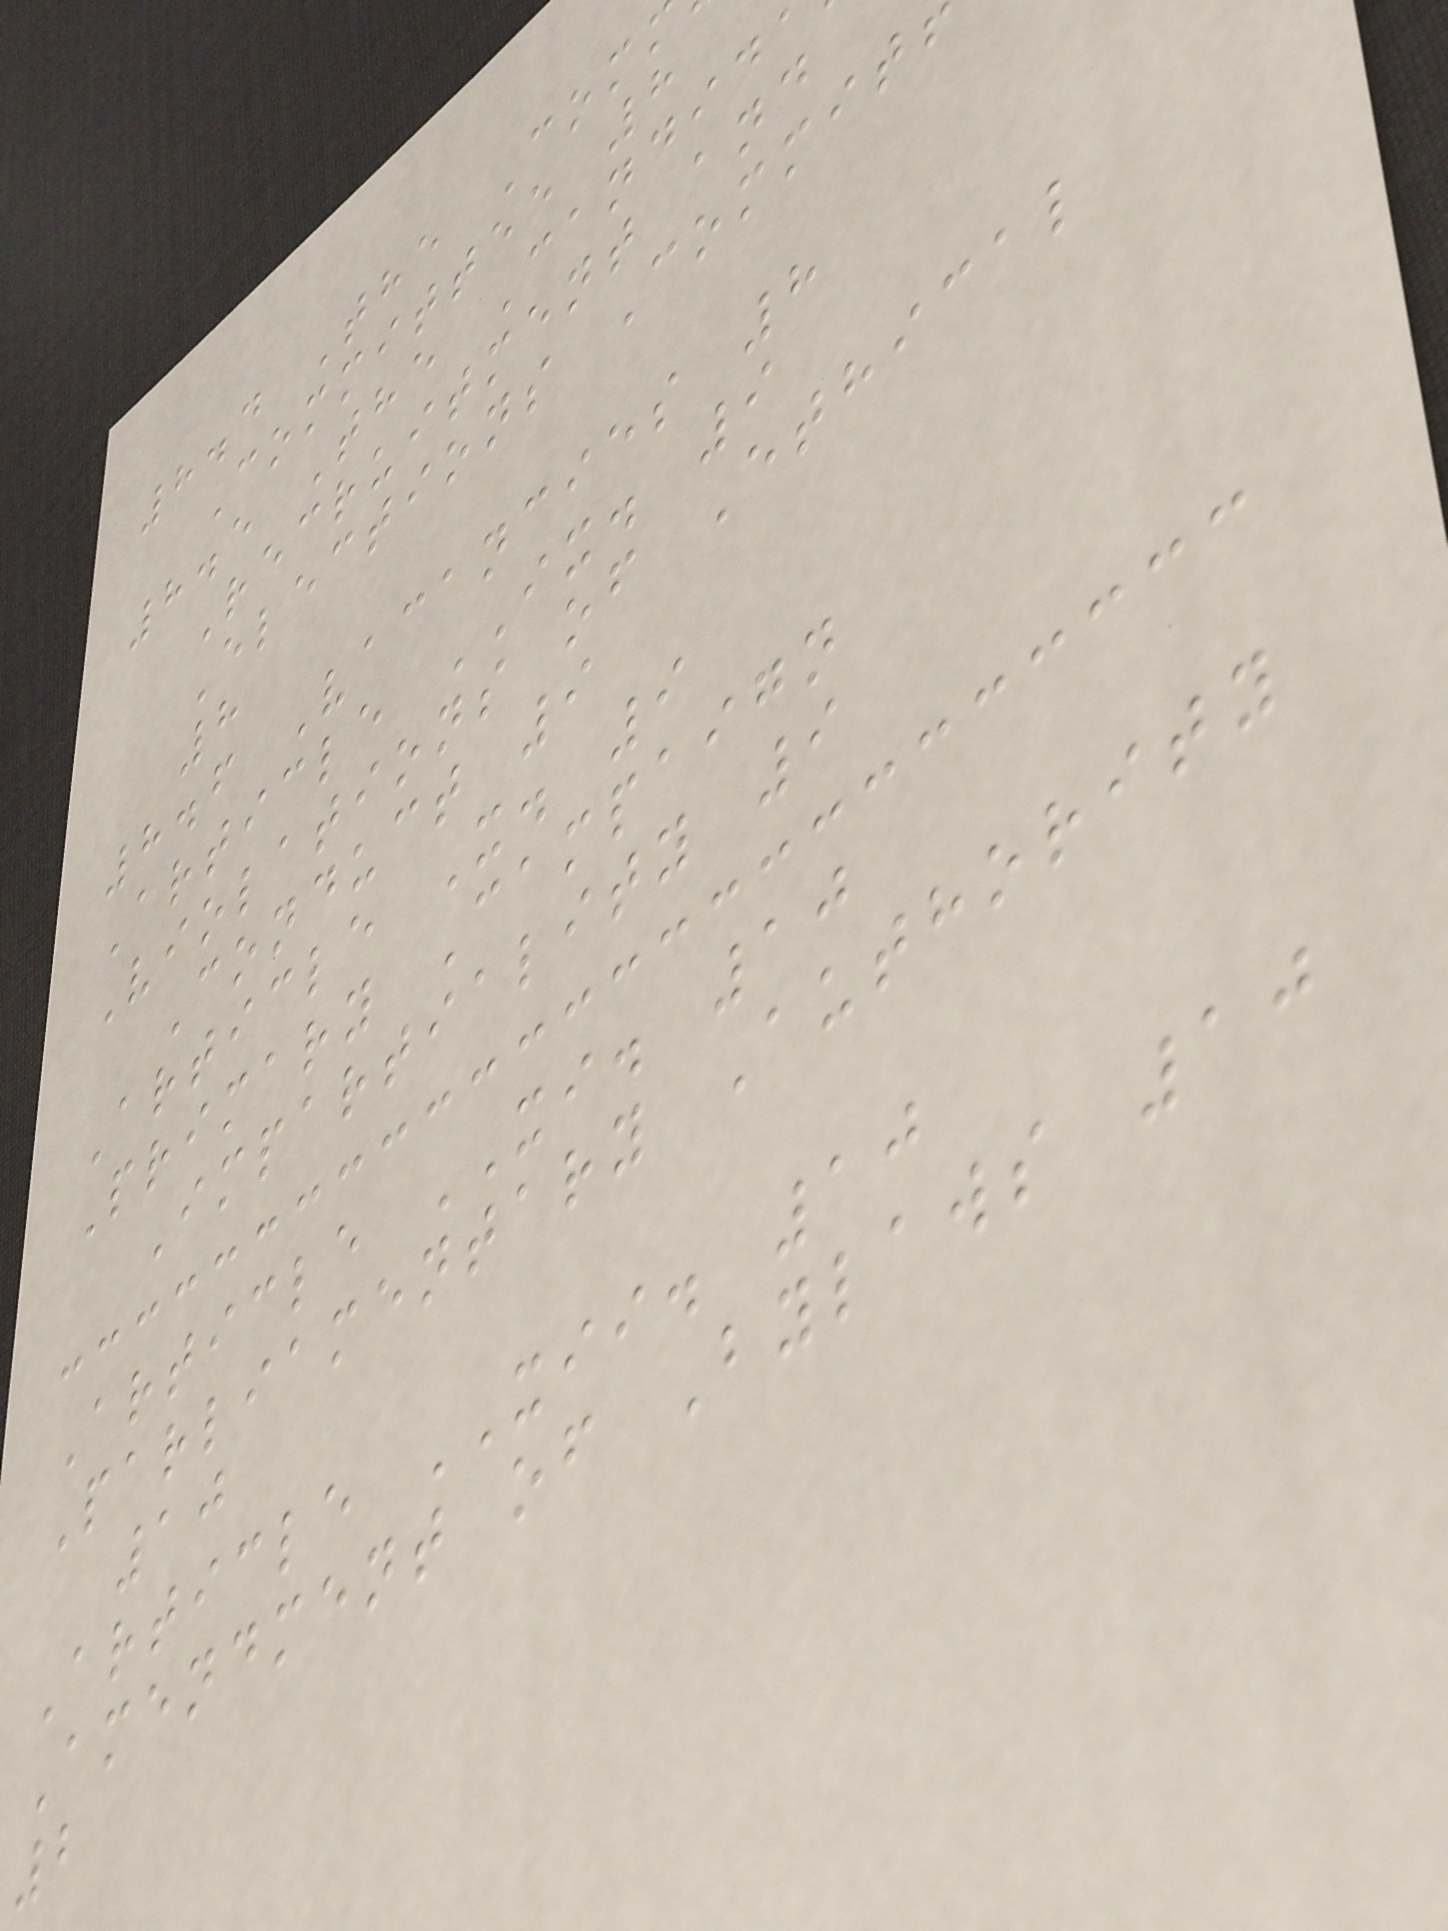8.4 The Com
Committee 8
8.5 The Candid
Recruitment and
Elections Commit
8
8.6 Vacancies 8
Article IX. 9
Violations of Ethical
Conduct 9
Article X. 9
Primary Campaign
Impartiality 9
Article XI. 10
Parliamentary Authority
10
Article XII. 10
Amendment of Bylaws 10
2
